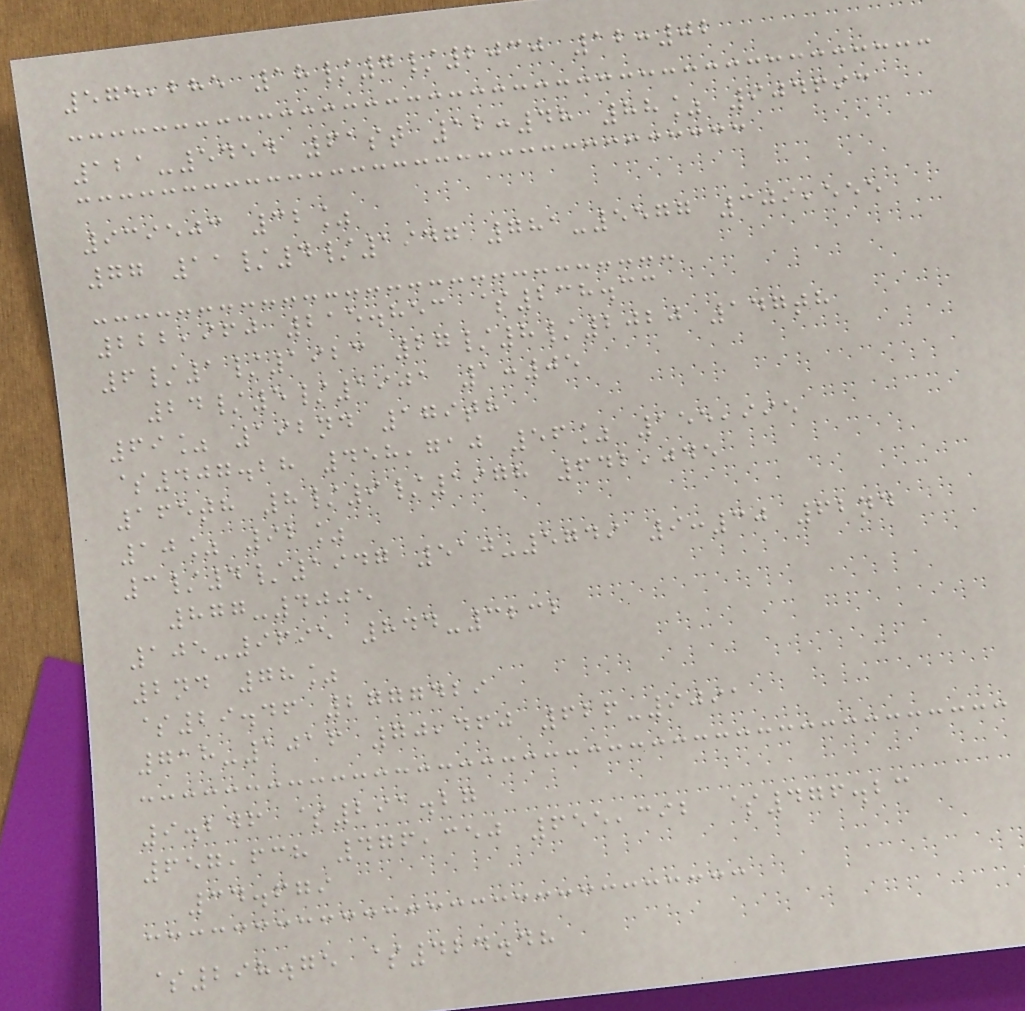575,285 18/7/2030 12:02
121-5454 61st 12:48 88% 904693
939503 32%
77 11/4/1947 781-5577 309,555
222,960 215.853 $238.33
6/1/1923 27/8/2020 147th
24/5/1901 1:05
69% 192nd 179th
$407.28 458,710 56% 155,995
165th 8/9/1978 642,045
10% 92%
3/4/1947 510-5749 9:30 62nd
877-4005
105-9695 844-3232
2nd 78%
$29.46 2777429
718-1016 70,460 626-9091
9.246 $291.27
657,638 476,350 655,392 $476.23
34.679
$298.75 $424.48
